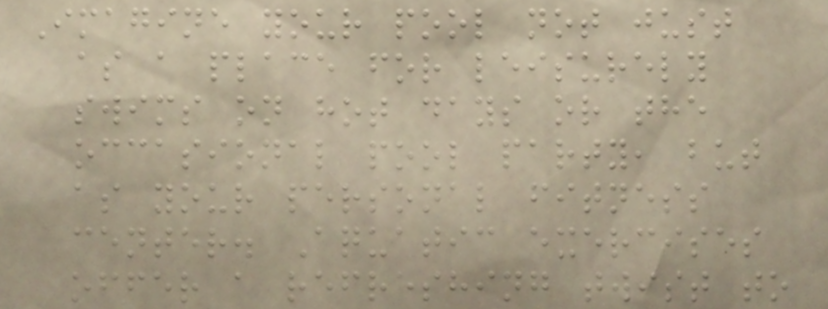Imagine your pool not just
as a place for leisurely
swims on hot days or the
occasional pool party, but
as your personal fitness
center. Aquatic exercises
offer a refreshing twist to
